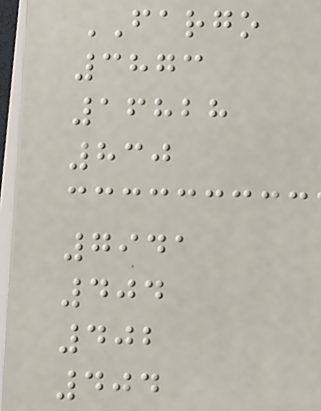FARGO
3873
16828
830
7941
404
402
404
